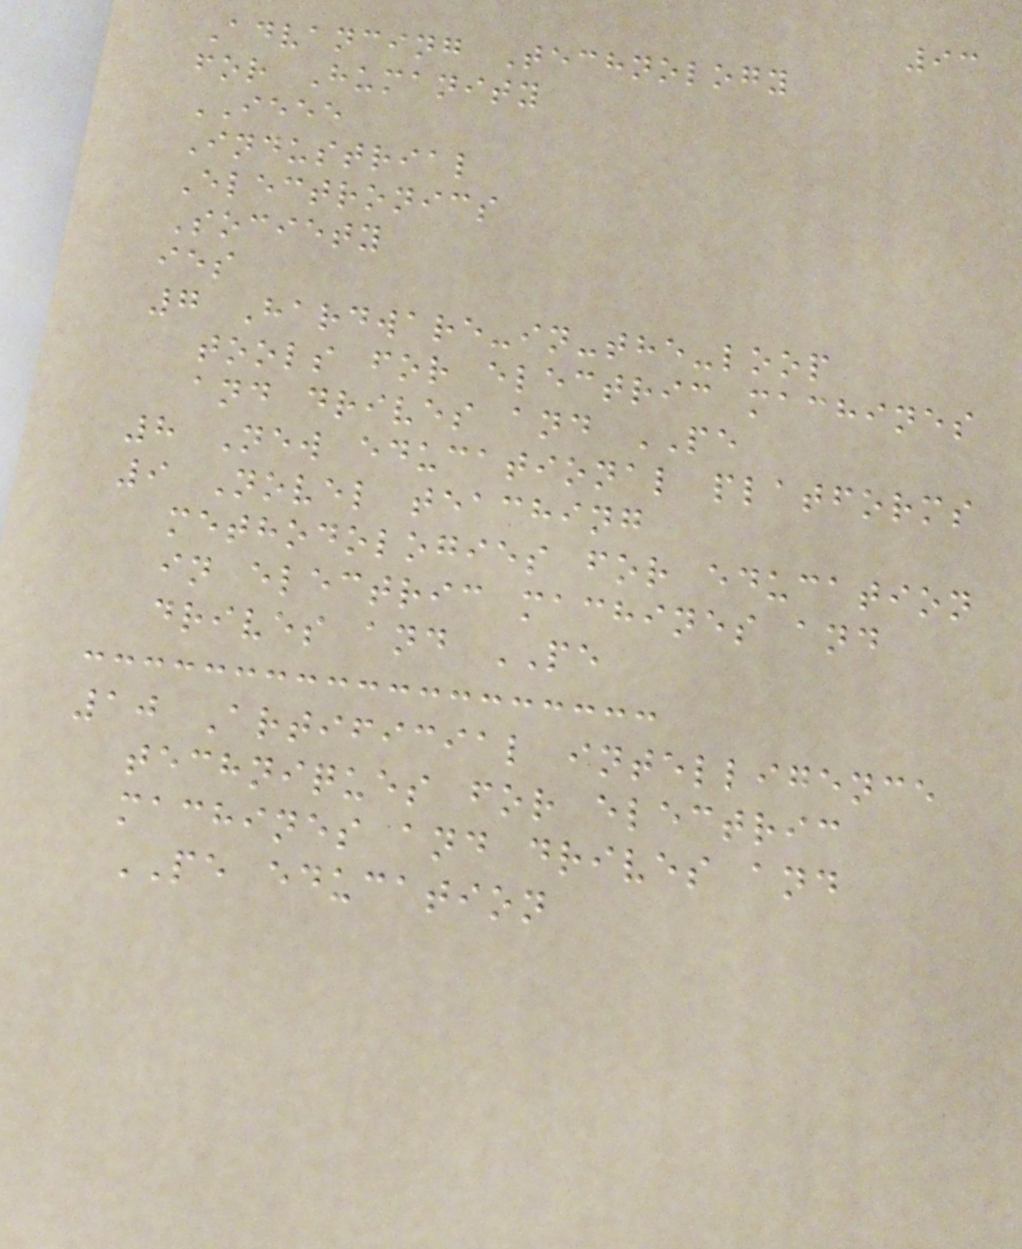93
Advancing Technology
for Humanity
IEEE
Industrial
Electronics
Society
ies
7 Hardware-in-the-loop
tools for electric machines
and drives and PE
8 New educational platforms
9 Novel teaching
methodologies for education
in electric machines and
drives and PE
10 Artificial intelligence
techniques for electric
machines and drives and
PE education
